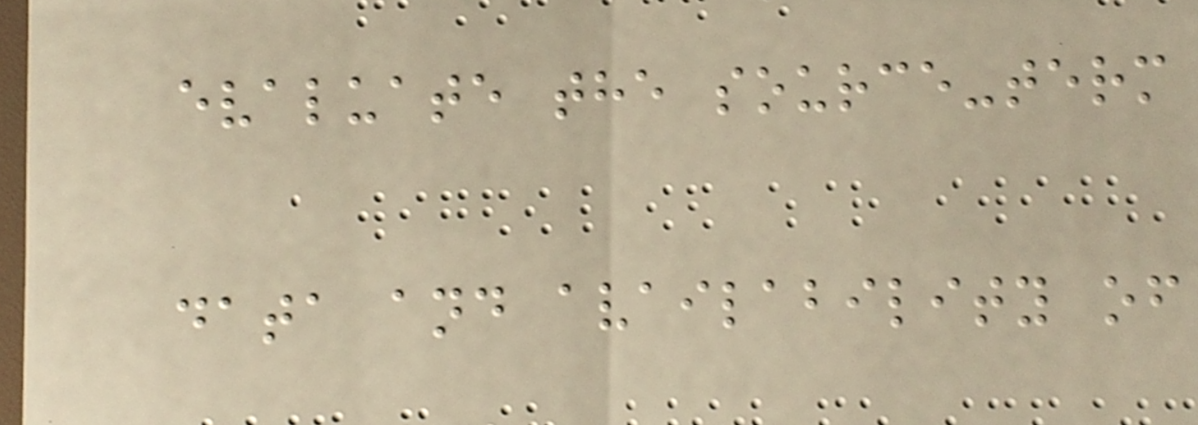evaluate the source-term
data and availability of
